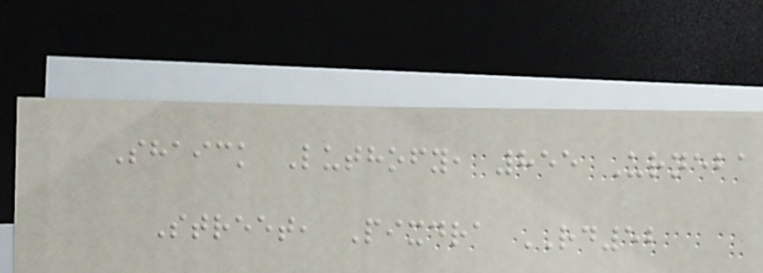Shaick Luthofy, 855 Urneba
Street, Pixdra RD52
